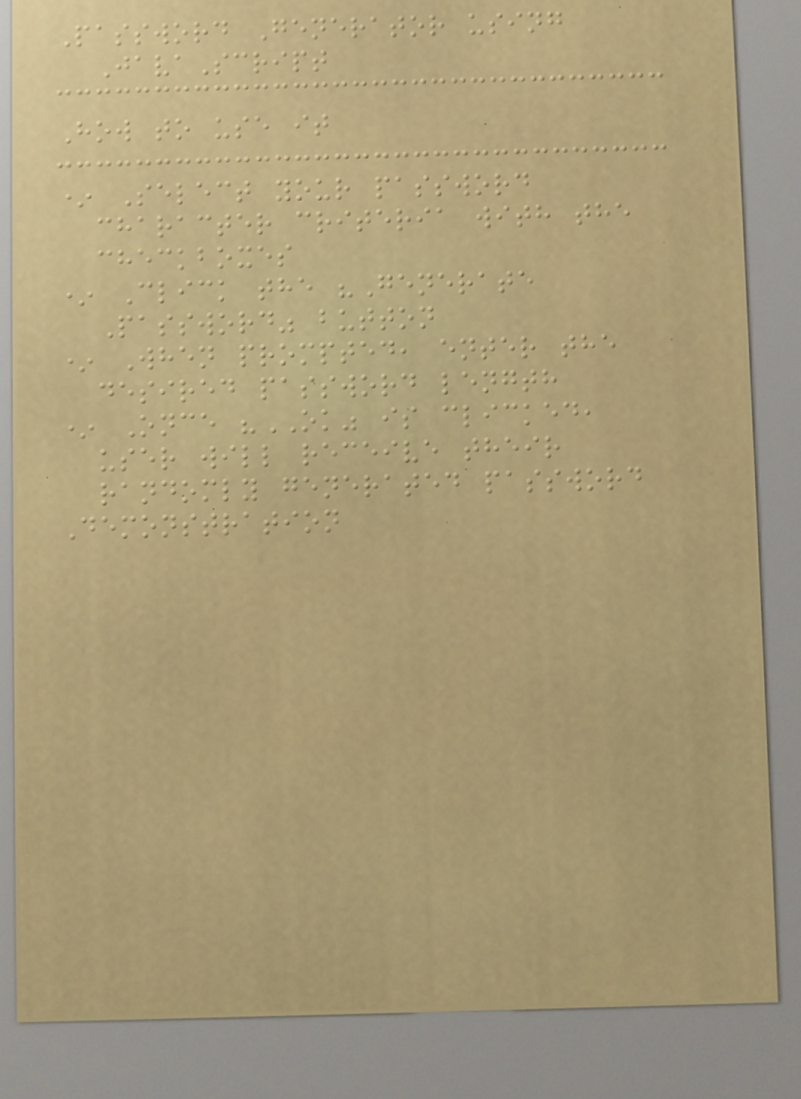Password Generator using
JavaScript
How to use it
* Select your password
character criteria with the
checkboxes
* Click the "Generate
Password" button
* When prompted, enter the
desired password length
* Once "OK" is clicked,
user will receive their
randomly generated password
Demonstration
